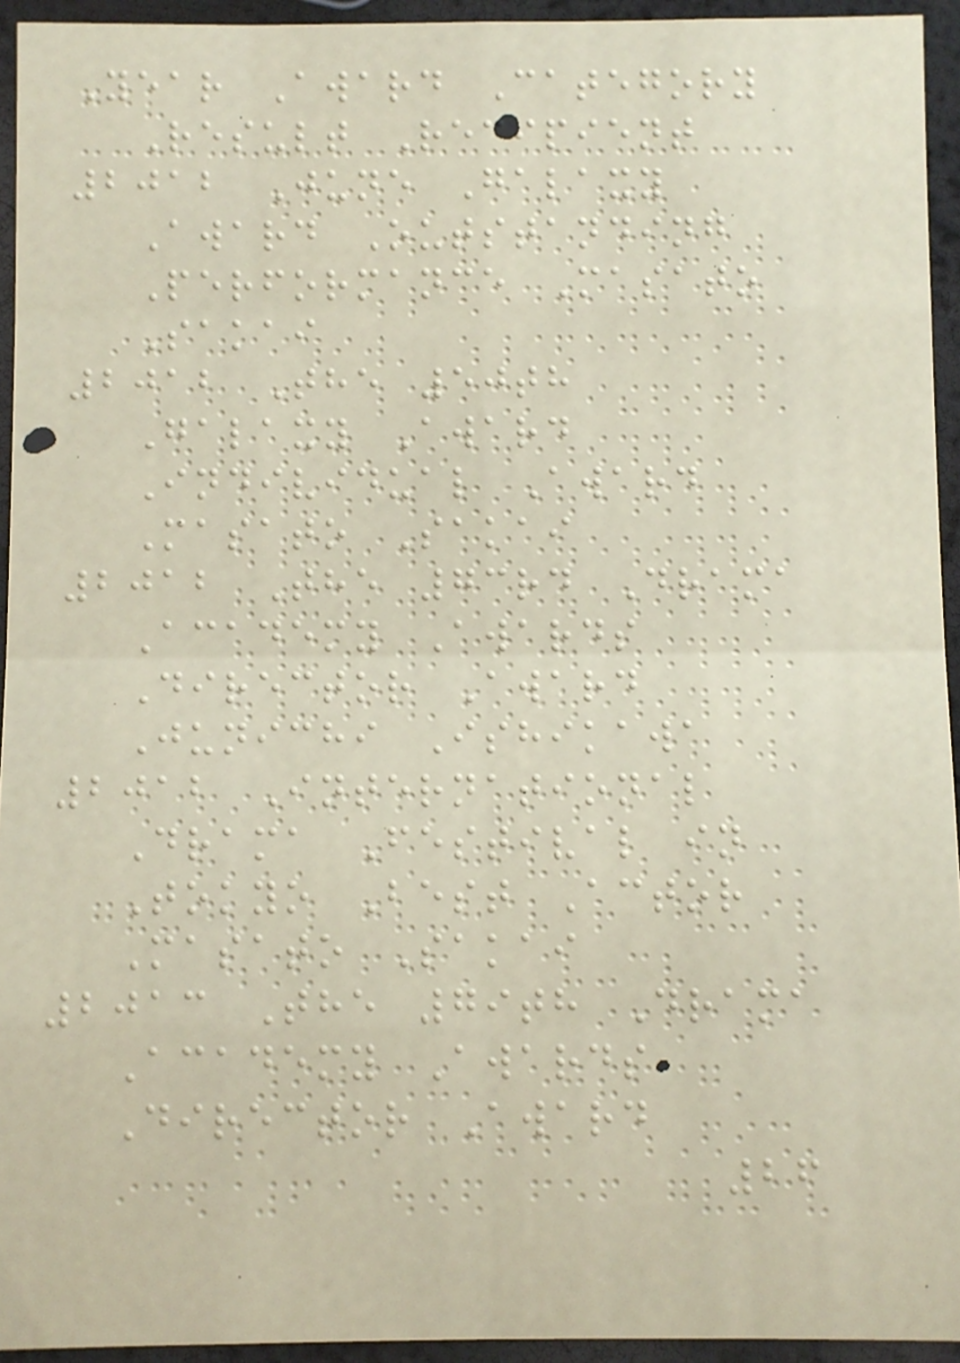Year Award Category
Result Recipient
2012 June Galaxy
Award Outstanding
Performance Masato
Sakai
2012 The 50th
Galaxy Award
Individual Award
Masato Sakai
2012 The 73rd Drama
Academy Awards
Director Award
Junichi Ishikawa
2012 International
Drama Festival in
Tokyo Best Actor
Masato Sakai
2013 The 79th Drama
Academy Awards
Director Award
26
